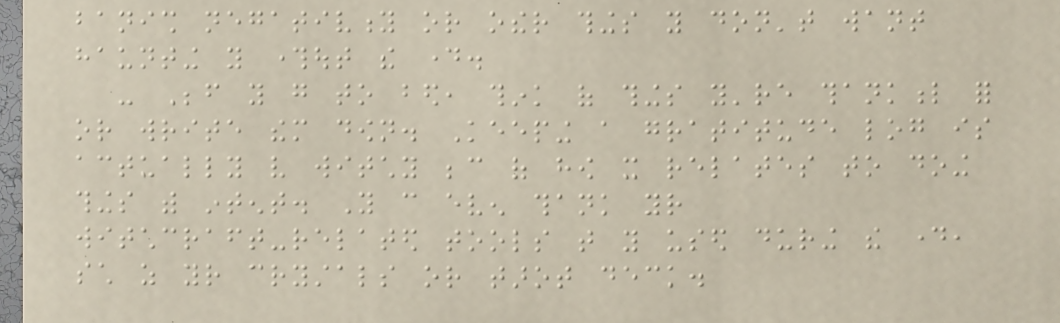banish negativity or other things you don't want
haunting you throughout the day.
- Before you go to bed, think of things you're thankful for
or write them down. Keeping a gratitude log is
actually very witchy because of how it relates to doing
things with intent. You can even thank your
witchcraft-related tools that you used during the day,
such as your crystals or tarot deck.
